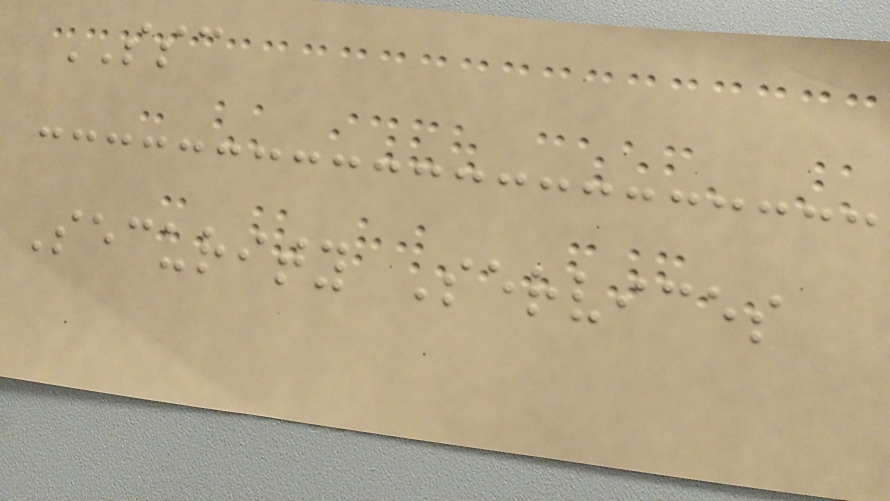SSC
Security Services
